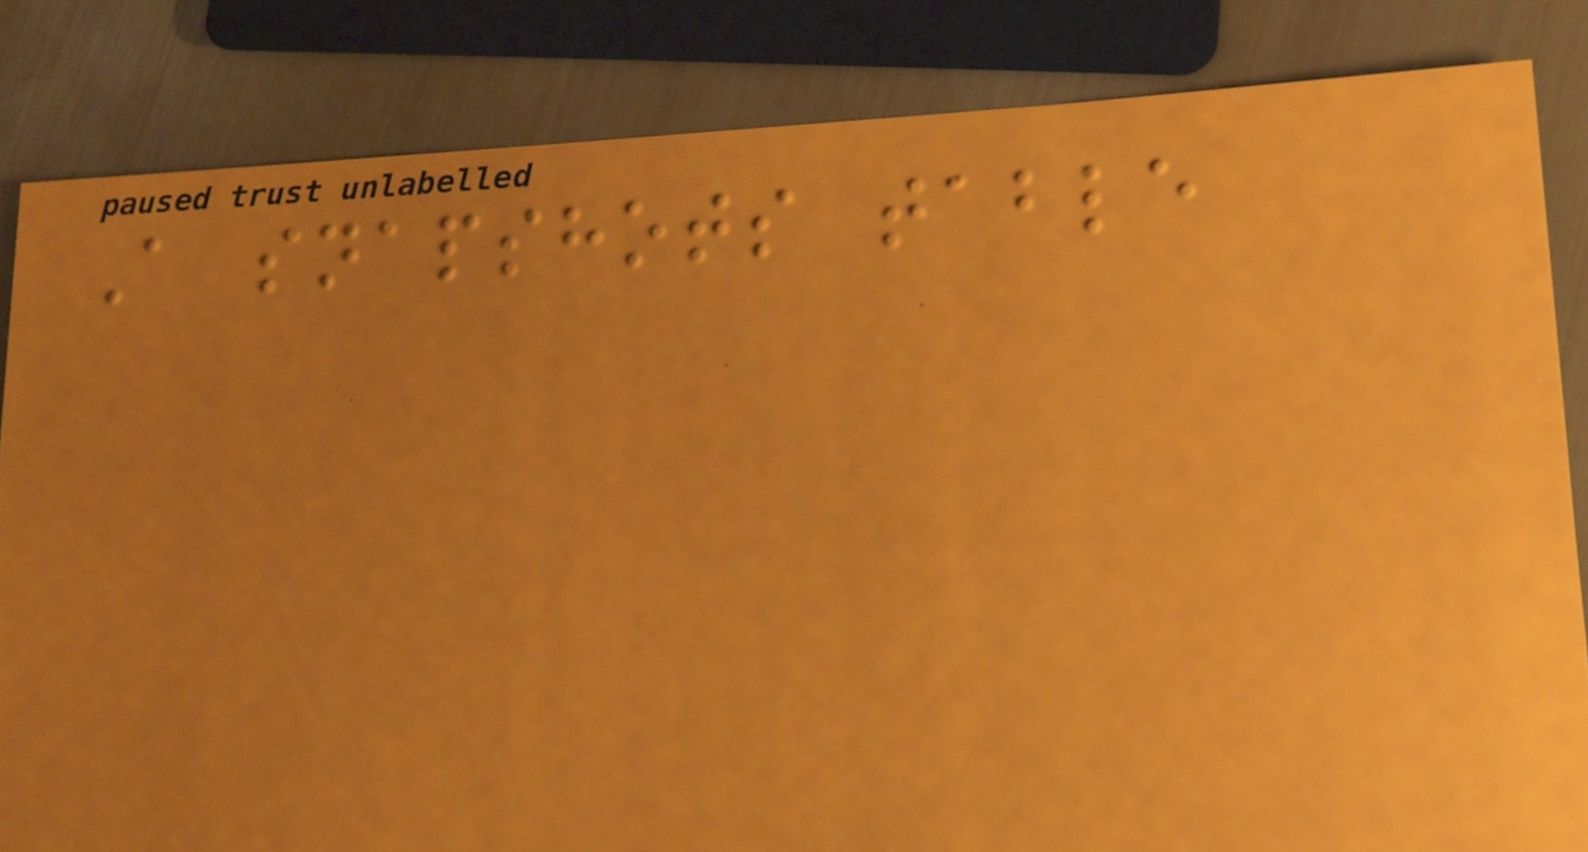A snapshots table
